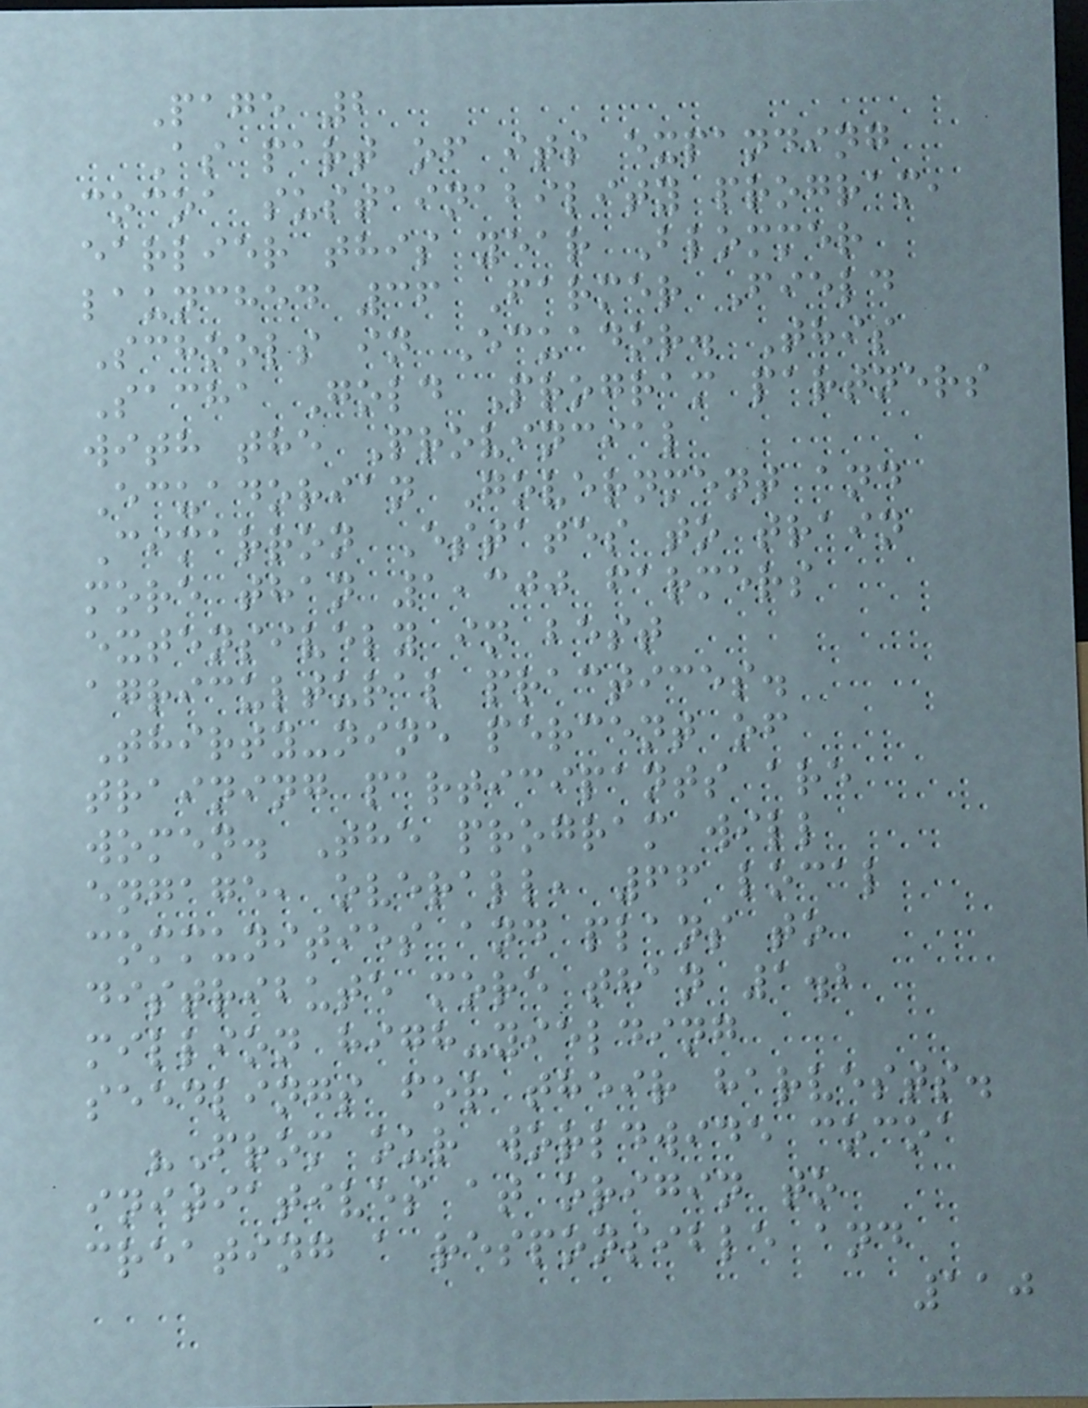Page 2
As part of its expanding
cocoa sustainability program,
earlier this year Blommer
launched 36 Farmer Field
Schools in Ecuador. This
Sacha Gold Program partners
with the Provincial
Ecuadorian Government and
Cimarron Estates to train
more than 1,300 farmers
extensively in best
agricultural practices.
Thirty-nine percent of
training participants are
women. The program will
engage, overall, 66 local
communities and plans to
distribute more than 1.2
million high-yielding
seedlings for their harvests.
"From our worldwide cocoa
initiatives at origin to
creating a responsible and
110
